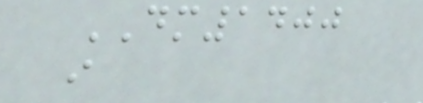DM1400
i
